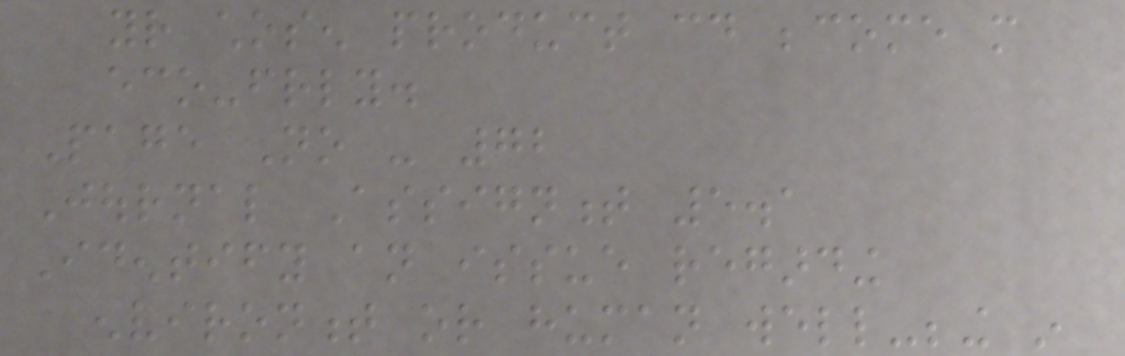your chosen product could become more
eco-friendly.
Page No - 72
Journal Assignment 5.1
Identify an issue regarding
environment or human well-being in
